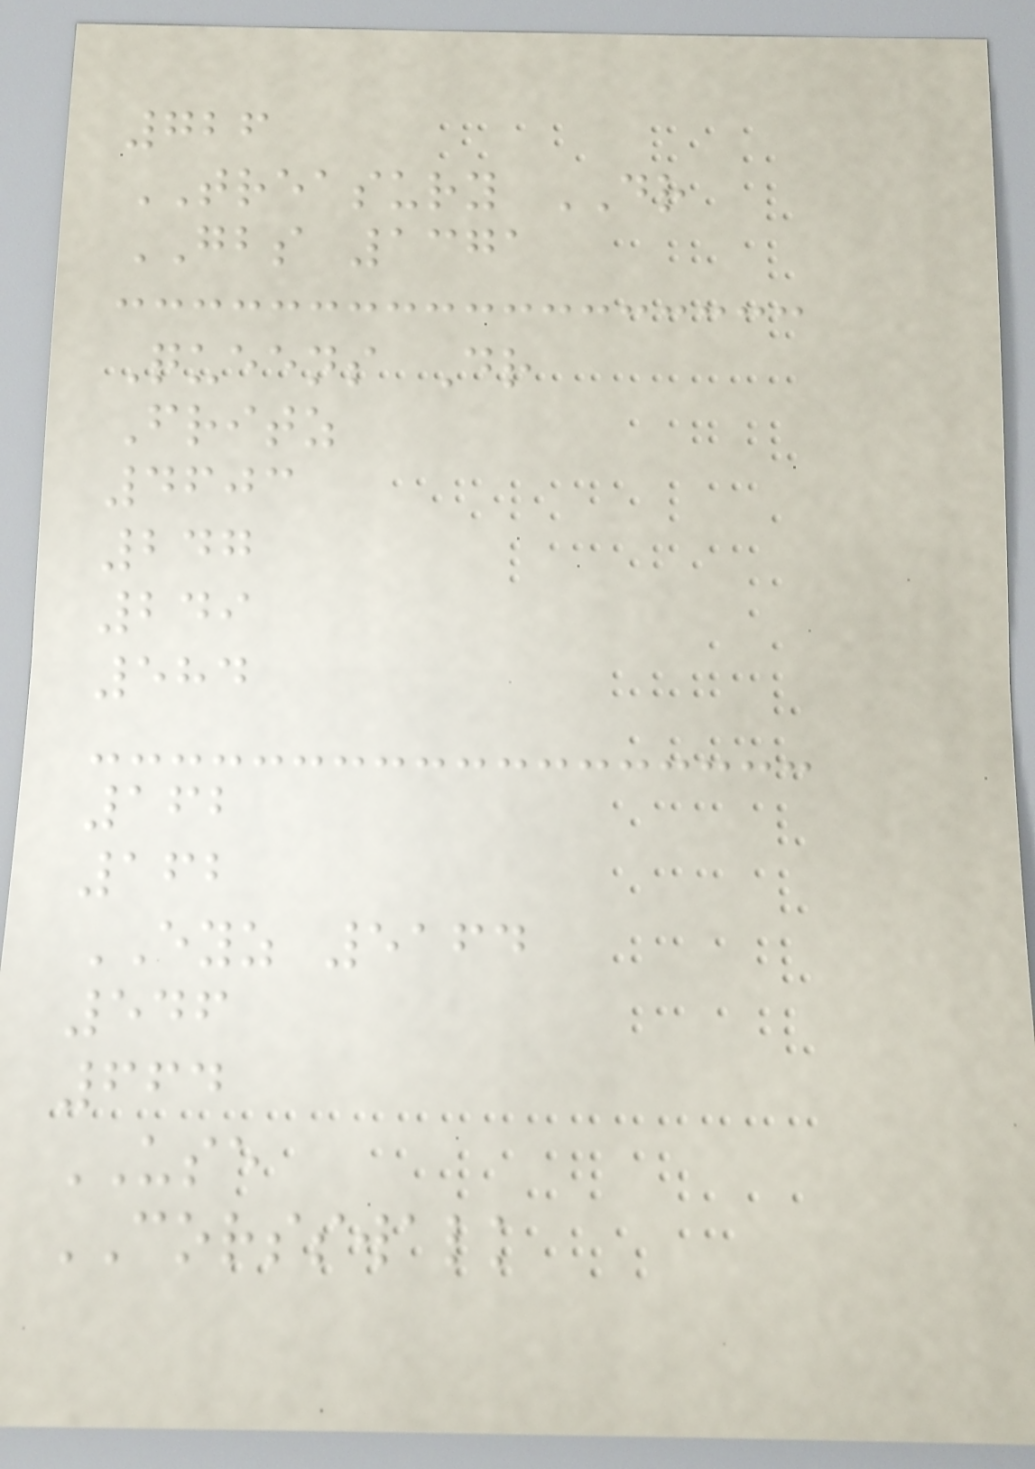726
TREASURY DR
GBS 1371
Queens Dr
Fritz
4603
247
249
584
162
162
EYZ 5164
546
664
USE
CORSSWALK
